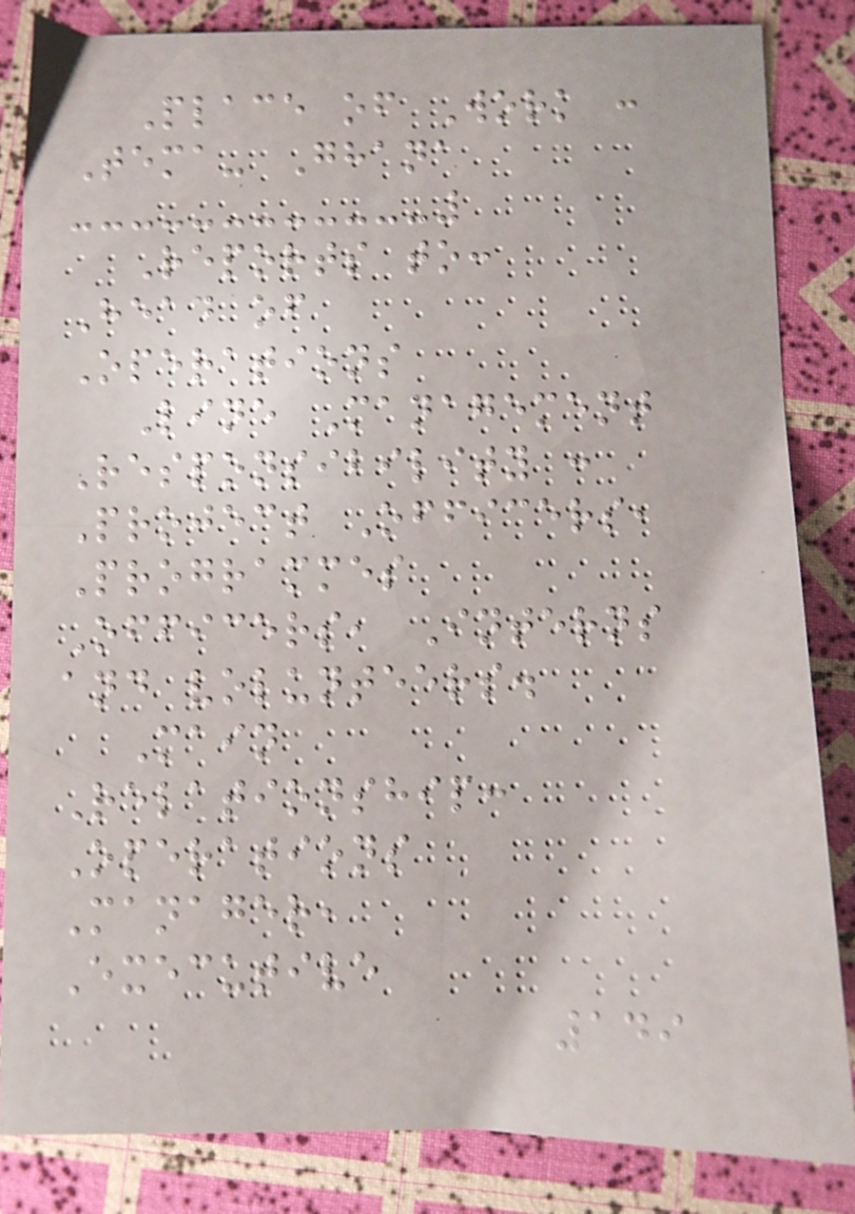Place of Work :
Tema- Ghana
Reports to:
Head of
Operations
Line Management
Responsibility :
Project Officers,
Programmes
Officers, Interns
and volunteers.
Main
Relationship:
Operations
Manager,
Executive
149
